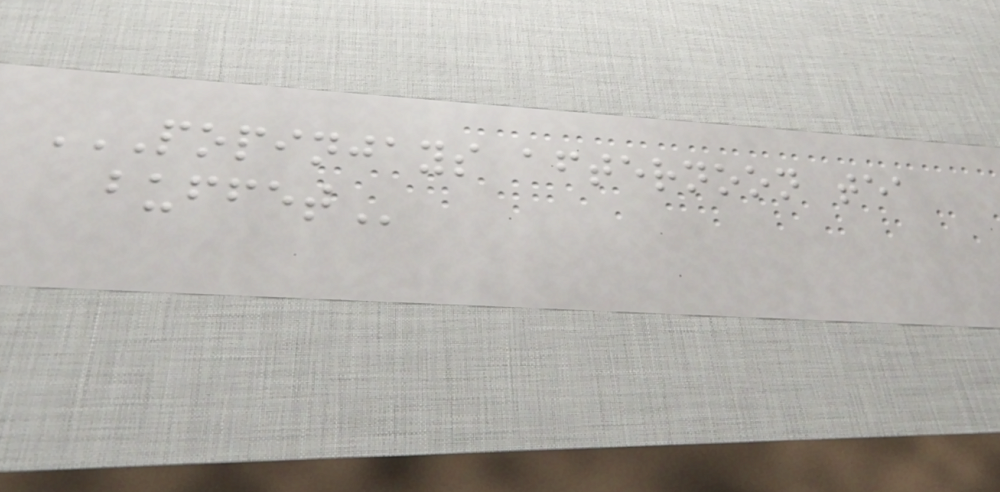POPINJAYS AFTERNOON TEA
BUFFET
